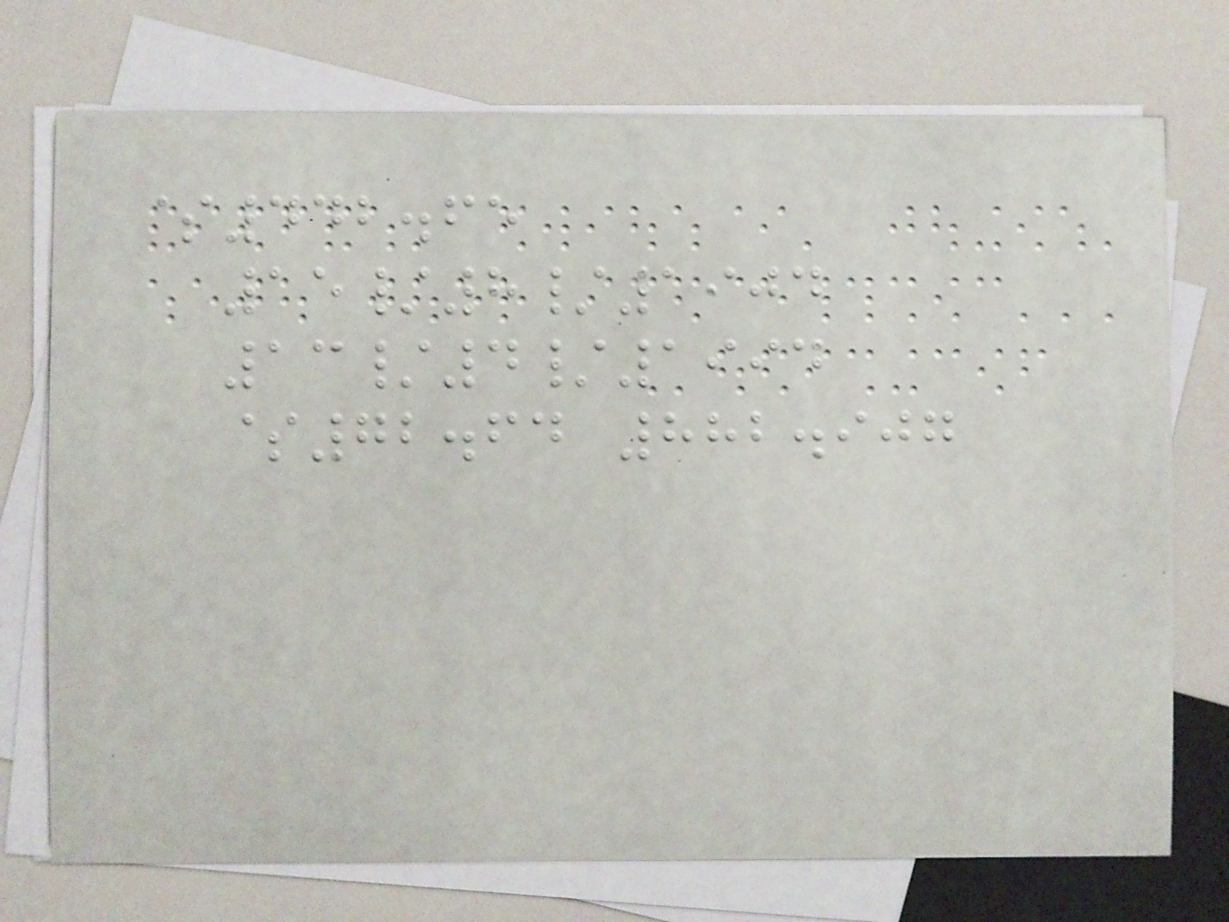$442.65
15/8/1904
13/4/1994
$72.64 882.907
